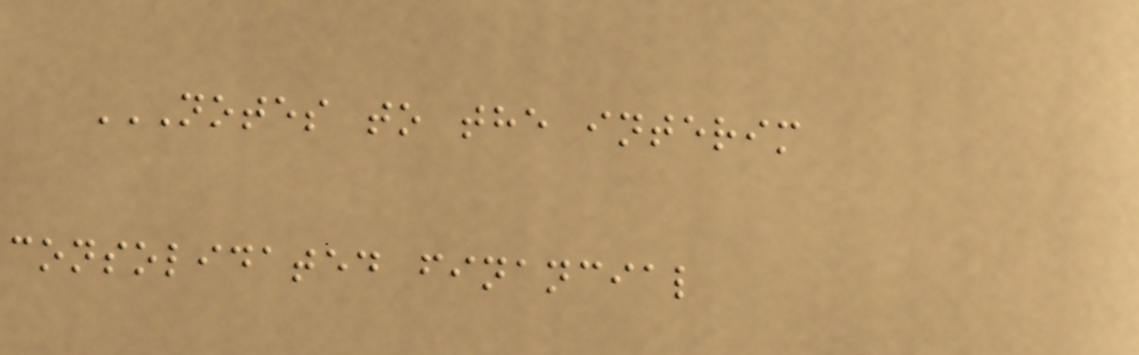NOTES TO THE INTERIM
CONSOLIDATED FINANCIAL
